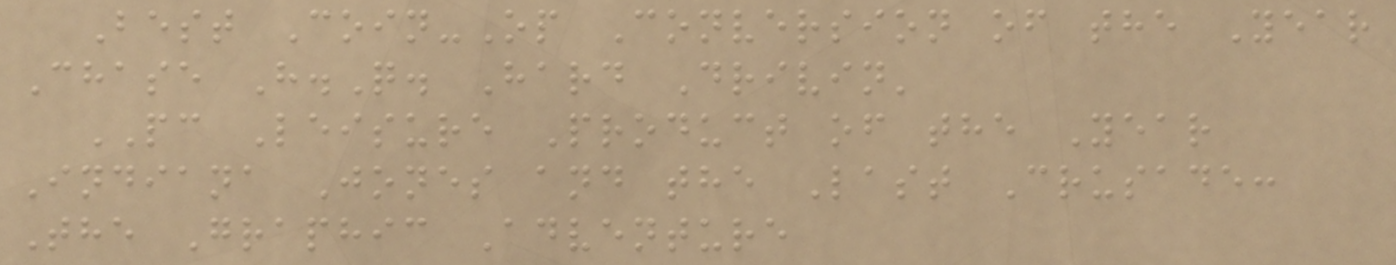Best Coin-Op Conversion of the Year
Chase H.Q. Hard Drivin'
PC Leisure Product of the Year
Indiana Jones and the Last Crusade:
The Graphic Adventure
